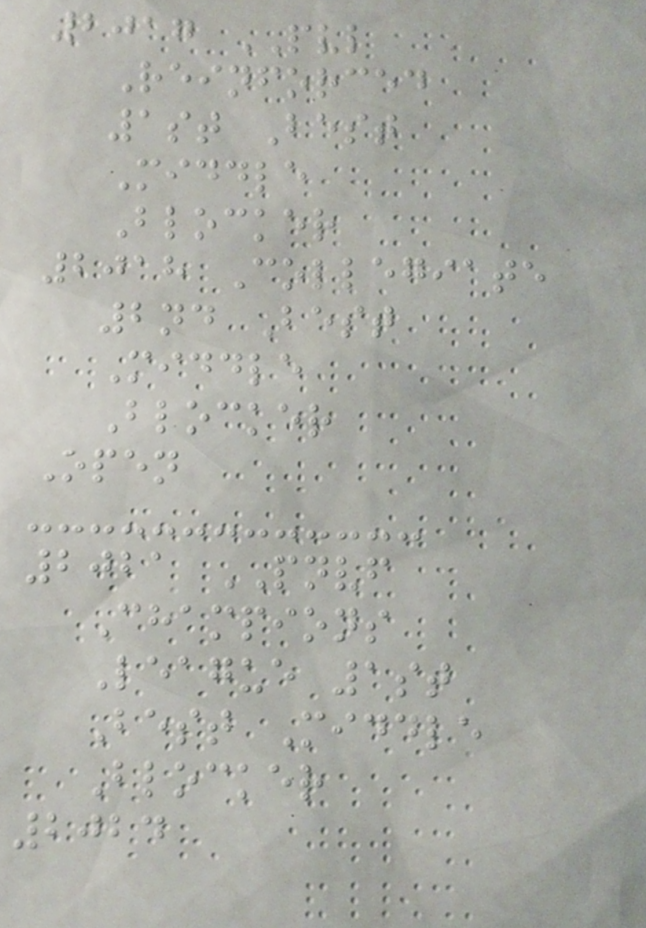2017 PVL
Reinforced
1st Best
Middle
Blocker
2018 Collegiate
2nd Best
Middle
Blocker
Open
2021 PNVF
Champions
League 1st
Best Middle
Blocker
2024
